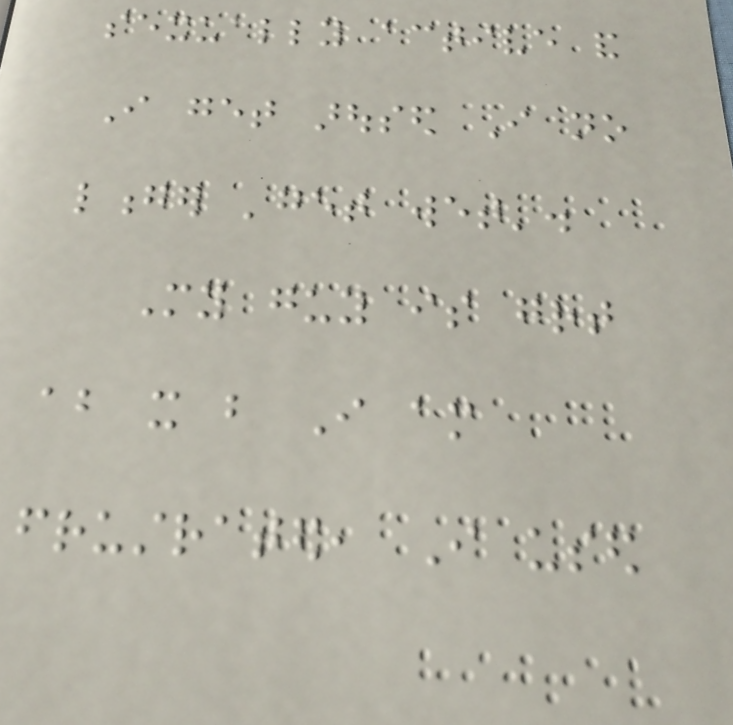sexually active and
I get aroused I no
longer 'get wet'.
My guy is great
about it but I am
frustrated, I used
